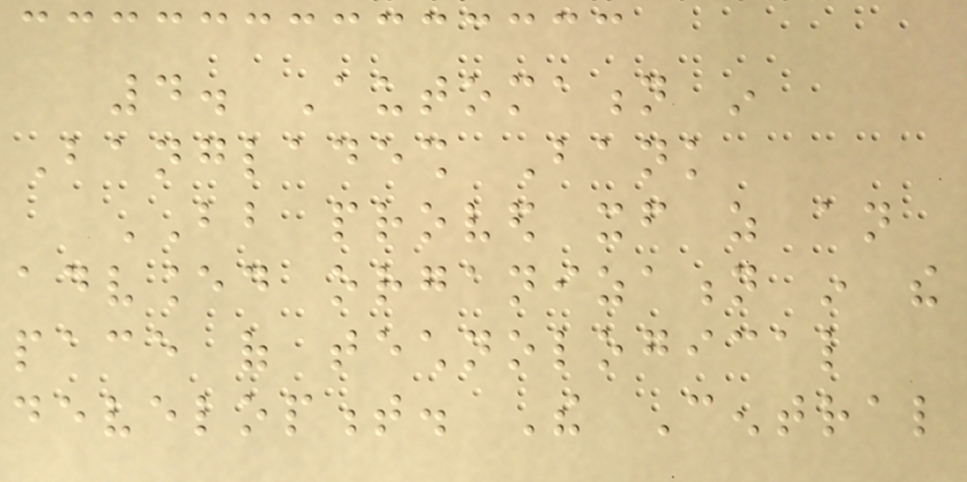4. Automation in
Bangladesh Bank
BB proved itself as an
advanced organization in the
pace of technological
development. The Central
